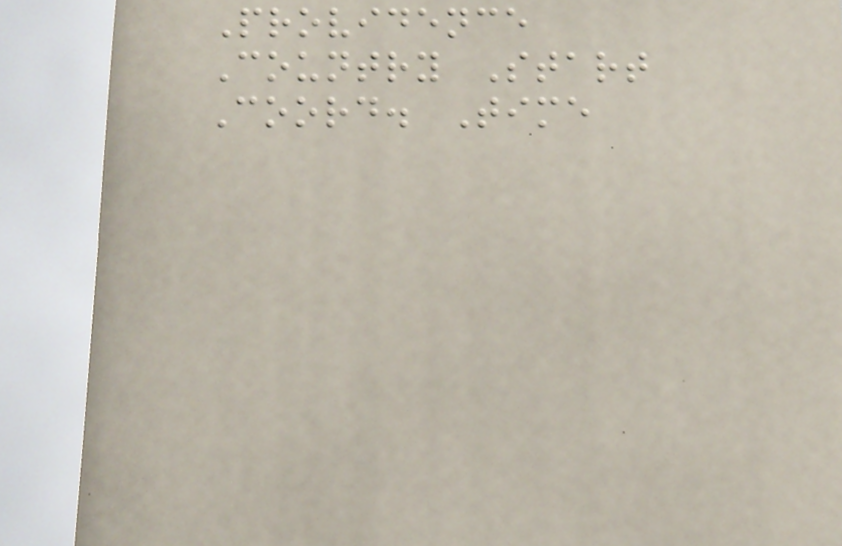Providence
Country Start
Coord. Time
